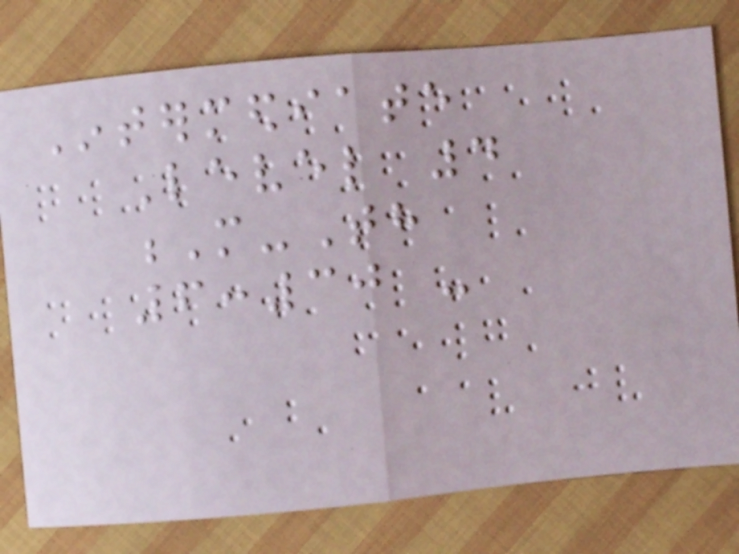Intermediate
Level 4
M-Th
6:30 -
